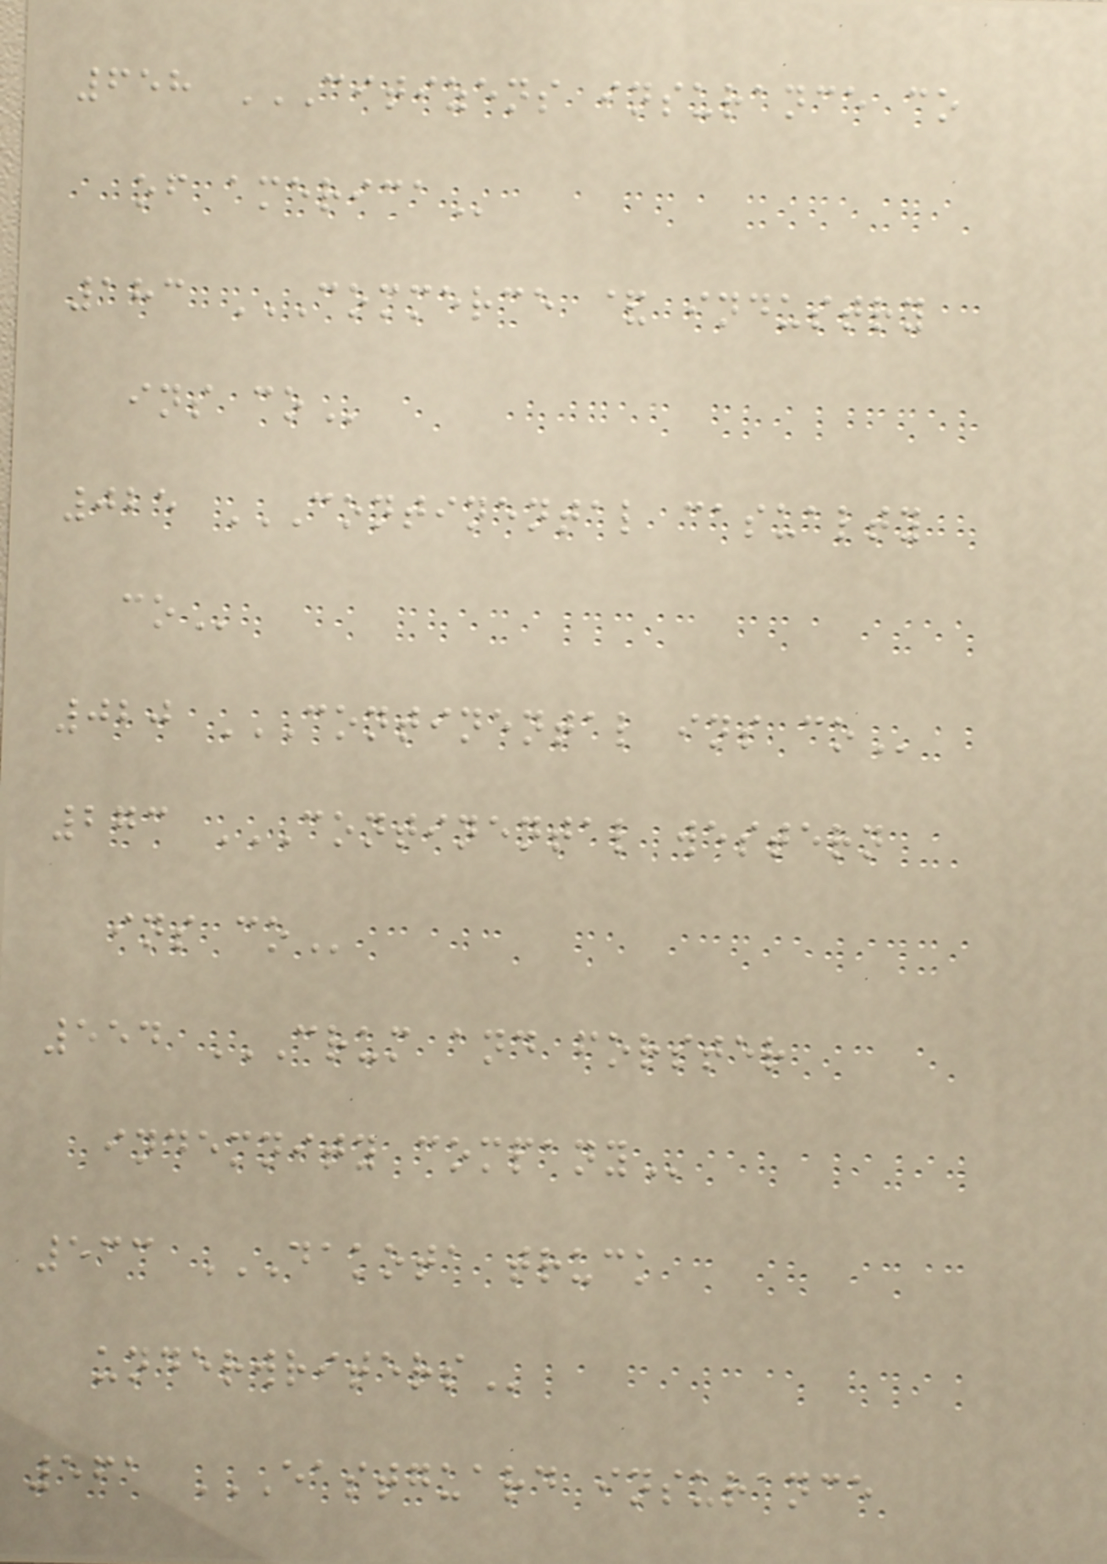658 CITIZENS INSURANCE CO
OF AMERICA
183 COMMERCE & INDUSTRY
INS CO
025 CONTINENTAL CASUALTY
CO
020 CONTINENTAL INS CO
273 CONTINENTAL WESTERN
INS CO
554 CRUM AND FORSTER
INDEMNITY COMPANY
533 DAKOTA TRUCK
UNDERWRITERS
561 EASTGUARD INSURANCE
